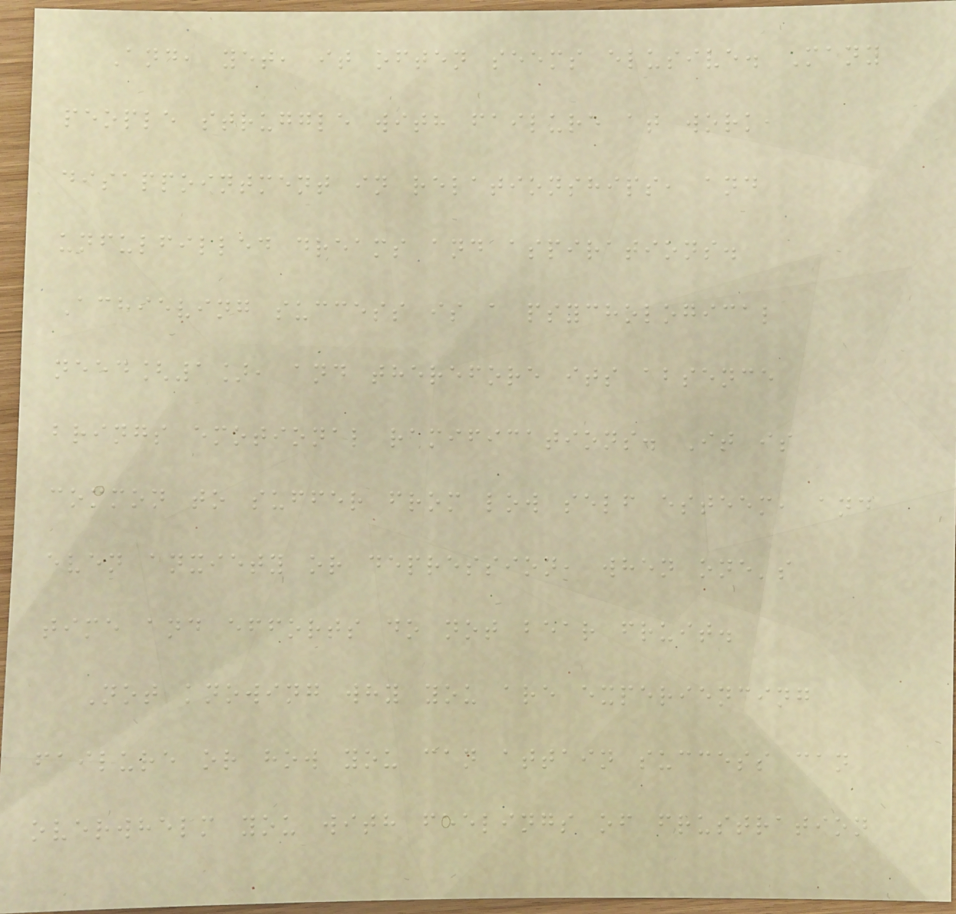And, yet, it often seems elusive. Many
people struggle with failure at work,
disappointment in relationships, and
unfulfilled dreams and aspirations.
Achieving success is a psychological
need[1], and therefore its absence
brings emotional ramifications. It is
common to suffer from low self esteem, and
even anxiety or depression, when one's
time and efforts do not bear fruit.
Not knowing why you are experiencing
failure or how you can attain success can
overwhelm you with feelings of frustration
